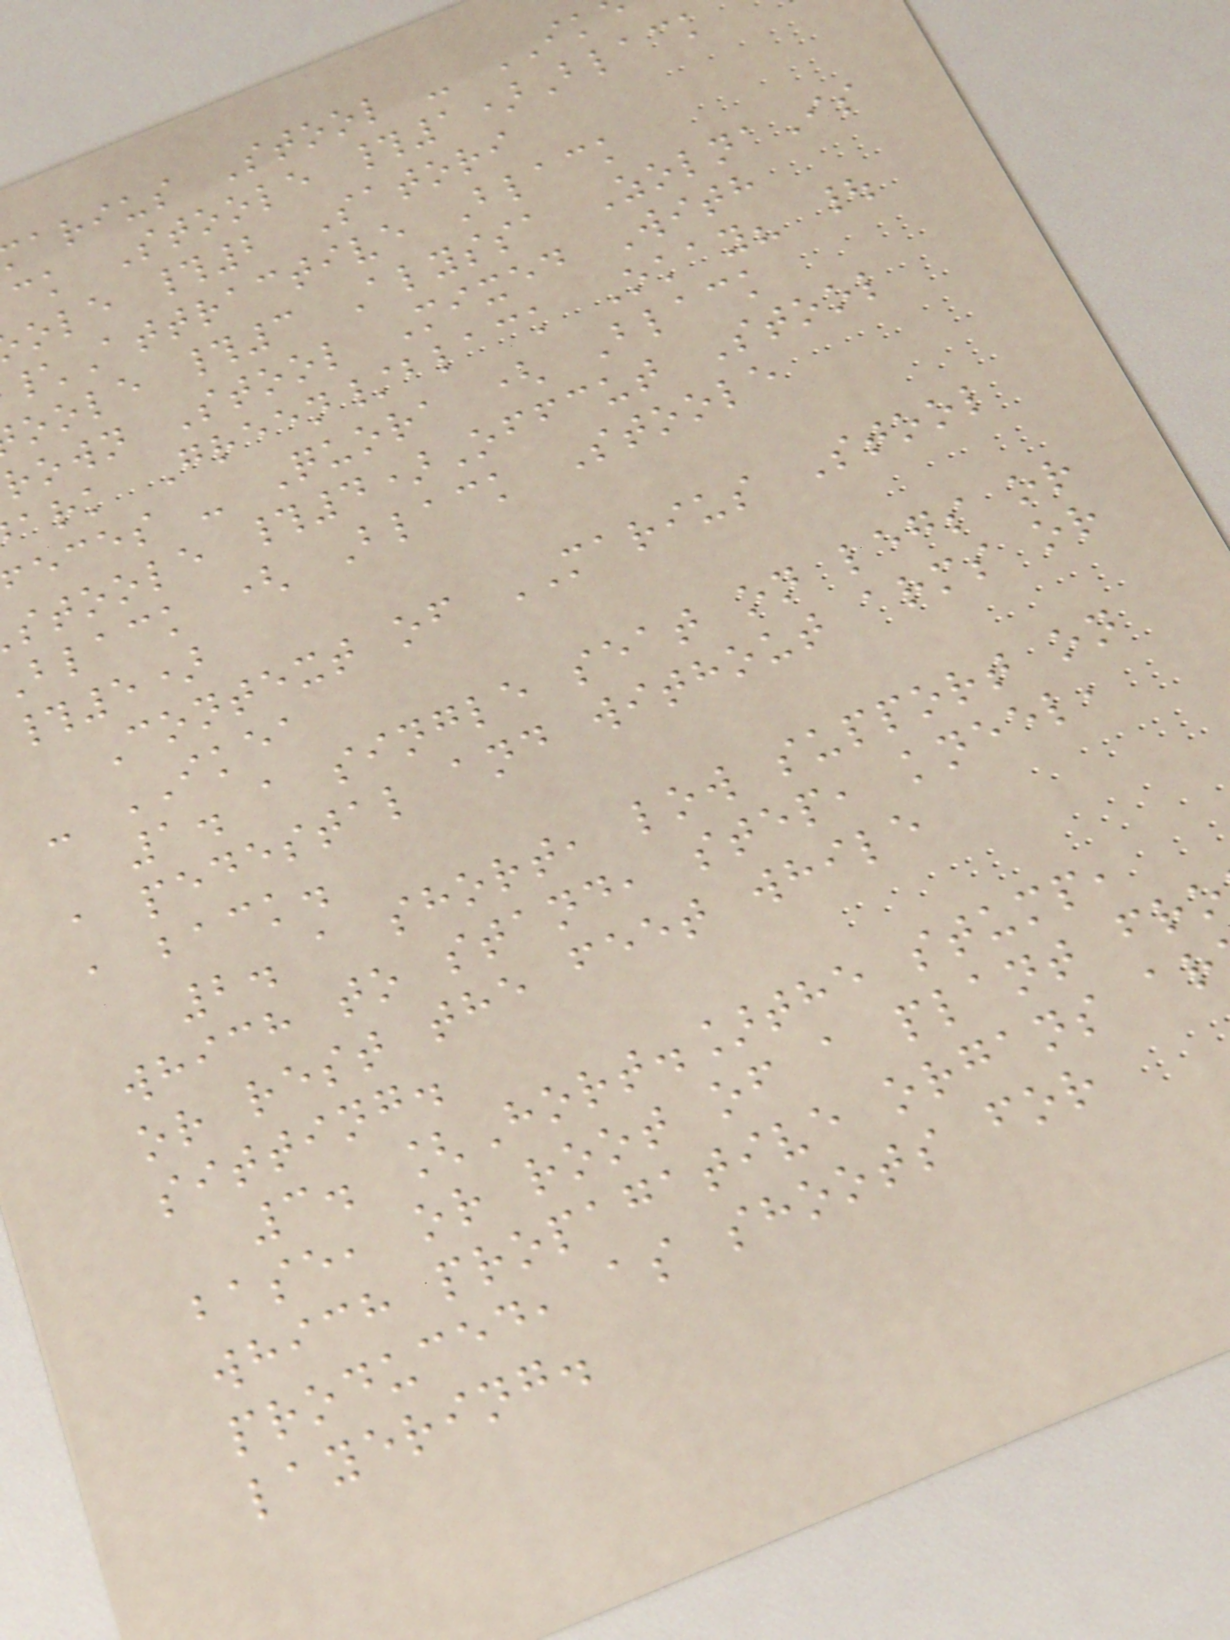arius Stool - IK
ck Stoole #1)Black
ole #2 Satori
\Attractive Black
oole #3 Alyssa ZolnaIs
rown Stool Mixed With
ark Green/black Okay? |
eces - Quora ( Black
stoole #4)Offcut Stool
black ( Black Stoole
#5)
Context of MARIUS Stool
- IKEA
1. a single seat on legs or
a pedestal and without arms or
a back.
2. a short, low support on
which to stand, step, kneel,
or rest the feet while
sitting.
3. [Hort.]the stump,
base, or root of a plant fro
which propagative organs ar
produced, as shoots for
layering.
